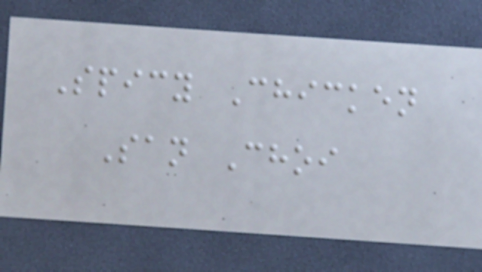Spicy Chicken
San Choi
